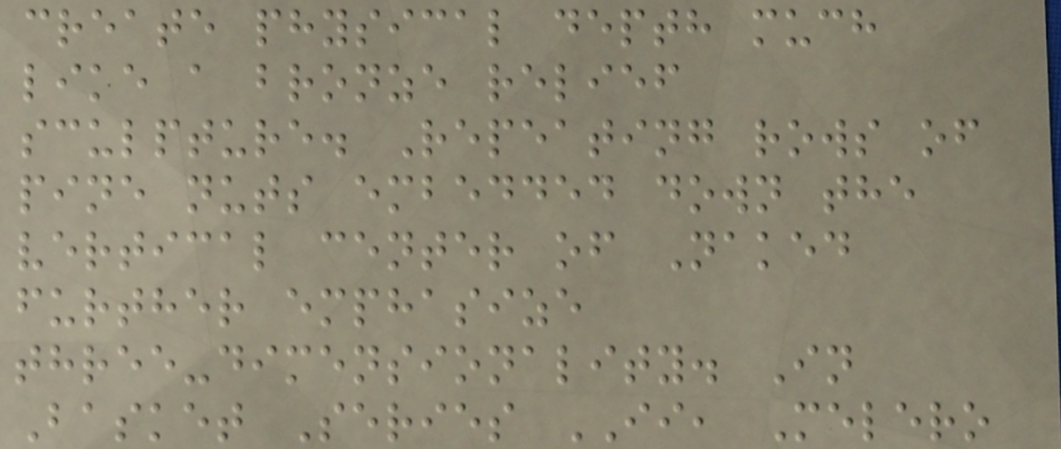create physical depth much
like a bronze relief
sculpture. Repeating rows of
pine nuts embedded down the
vertical center of Naked
further emphasize
three-dimensionality. In
Basket Series II, Melero
